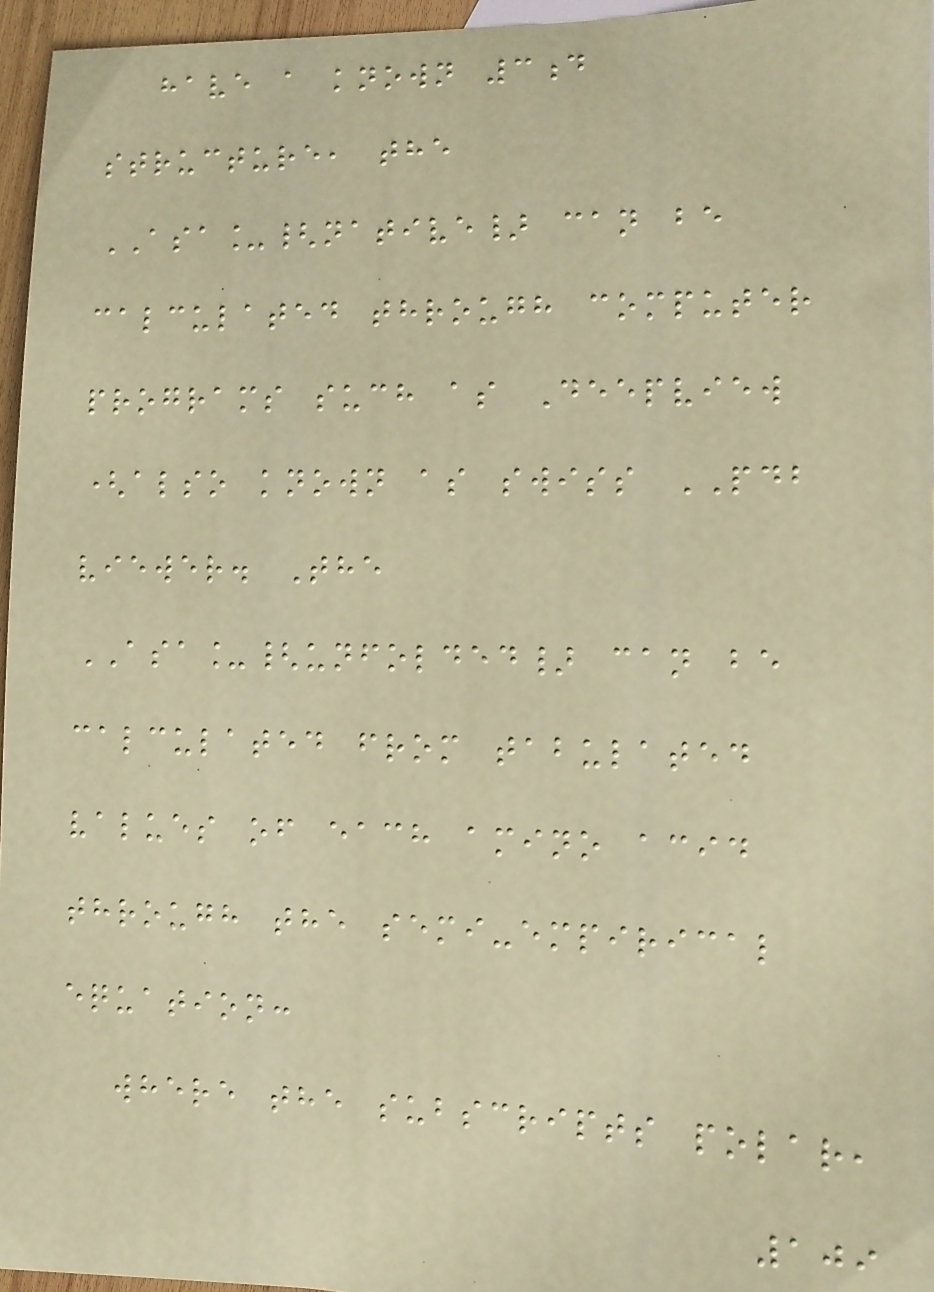have a known 3d
structure, the
ASA_{native} can be
calculated through computer
programs such as Deepview
(also known as swiss PDB
viewer. The
ASA_{unfolded} can be
calculated from tabulated
values of each amino acid
through the semi-empirical
equation:
where the subscripts polar,
109
